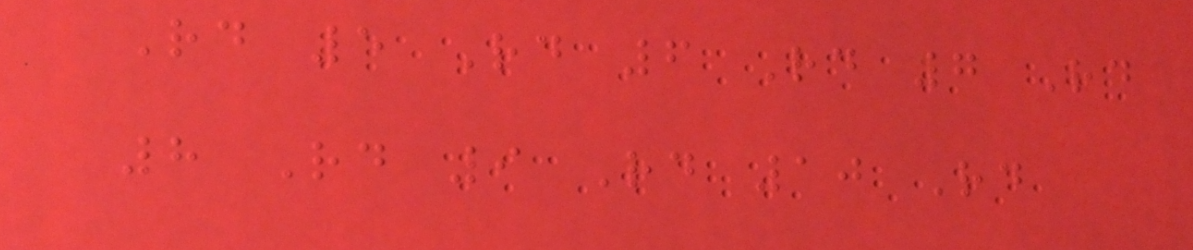Rd 5 Rd 6 Rd 7 Rd
8 Rd 9 Rd 10 Rd
